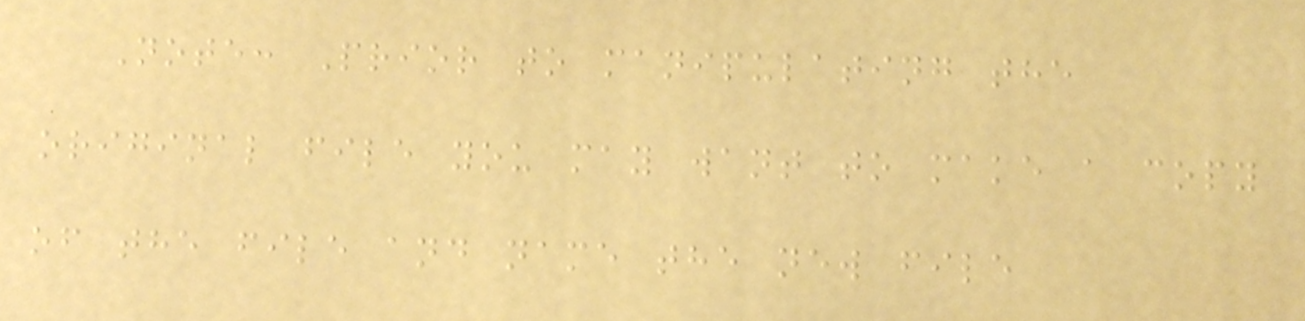Note: Prior to manipulating the
original file you may want to make a copy
of the file and name the new file
